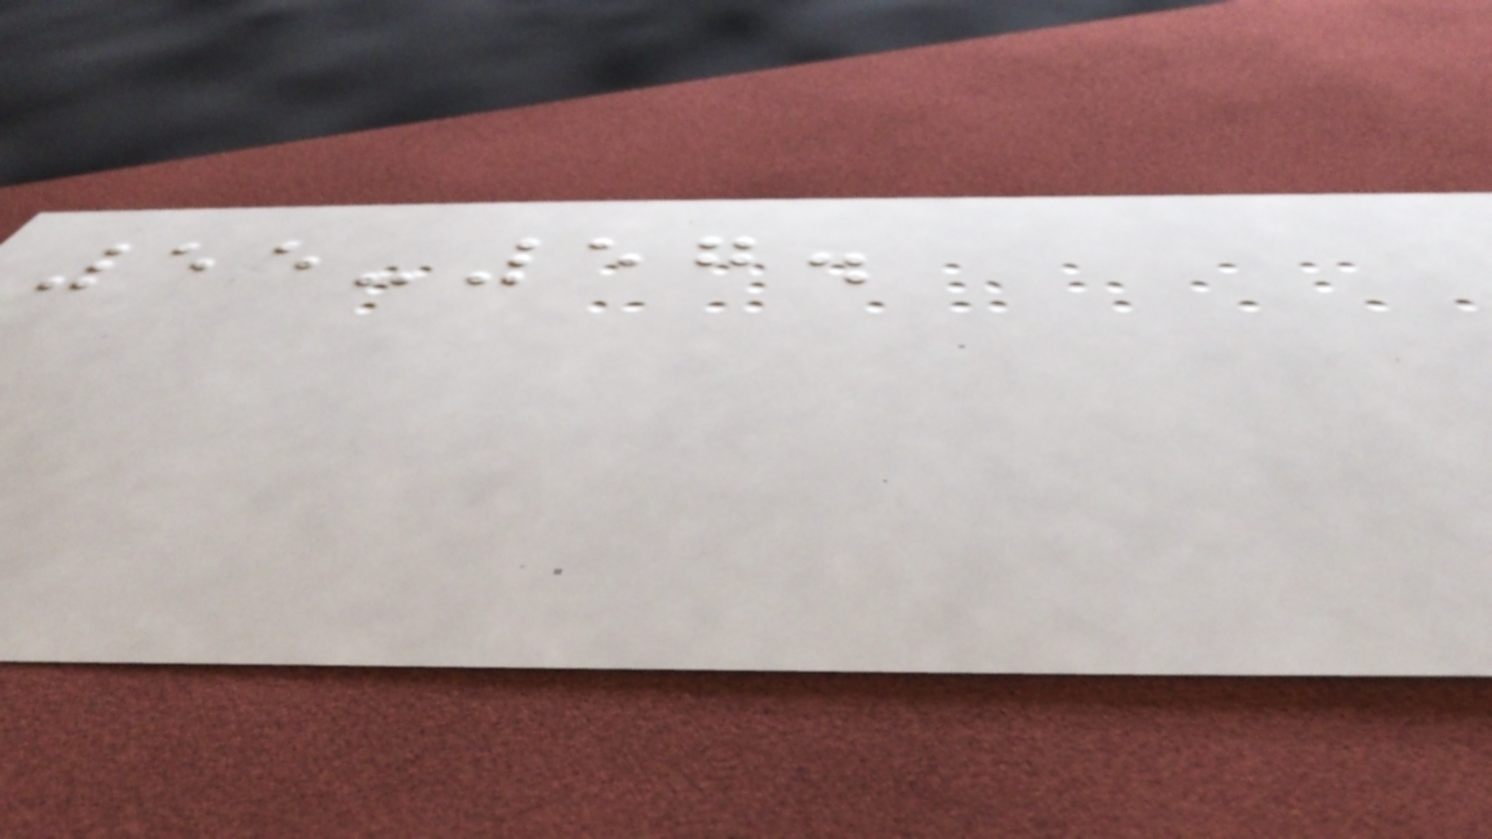55-57.
